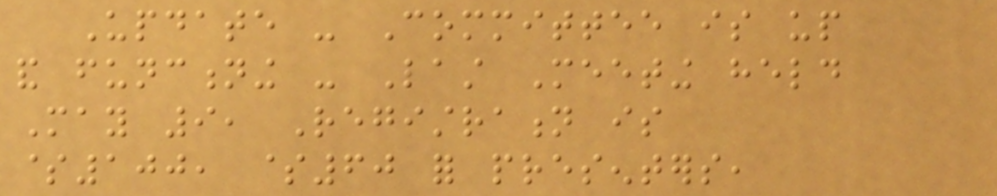Update - Committee is up
and functioning - Last Meeting held
May 9, Registration is
$100, $60 for presenters,
